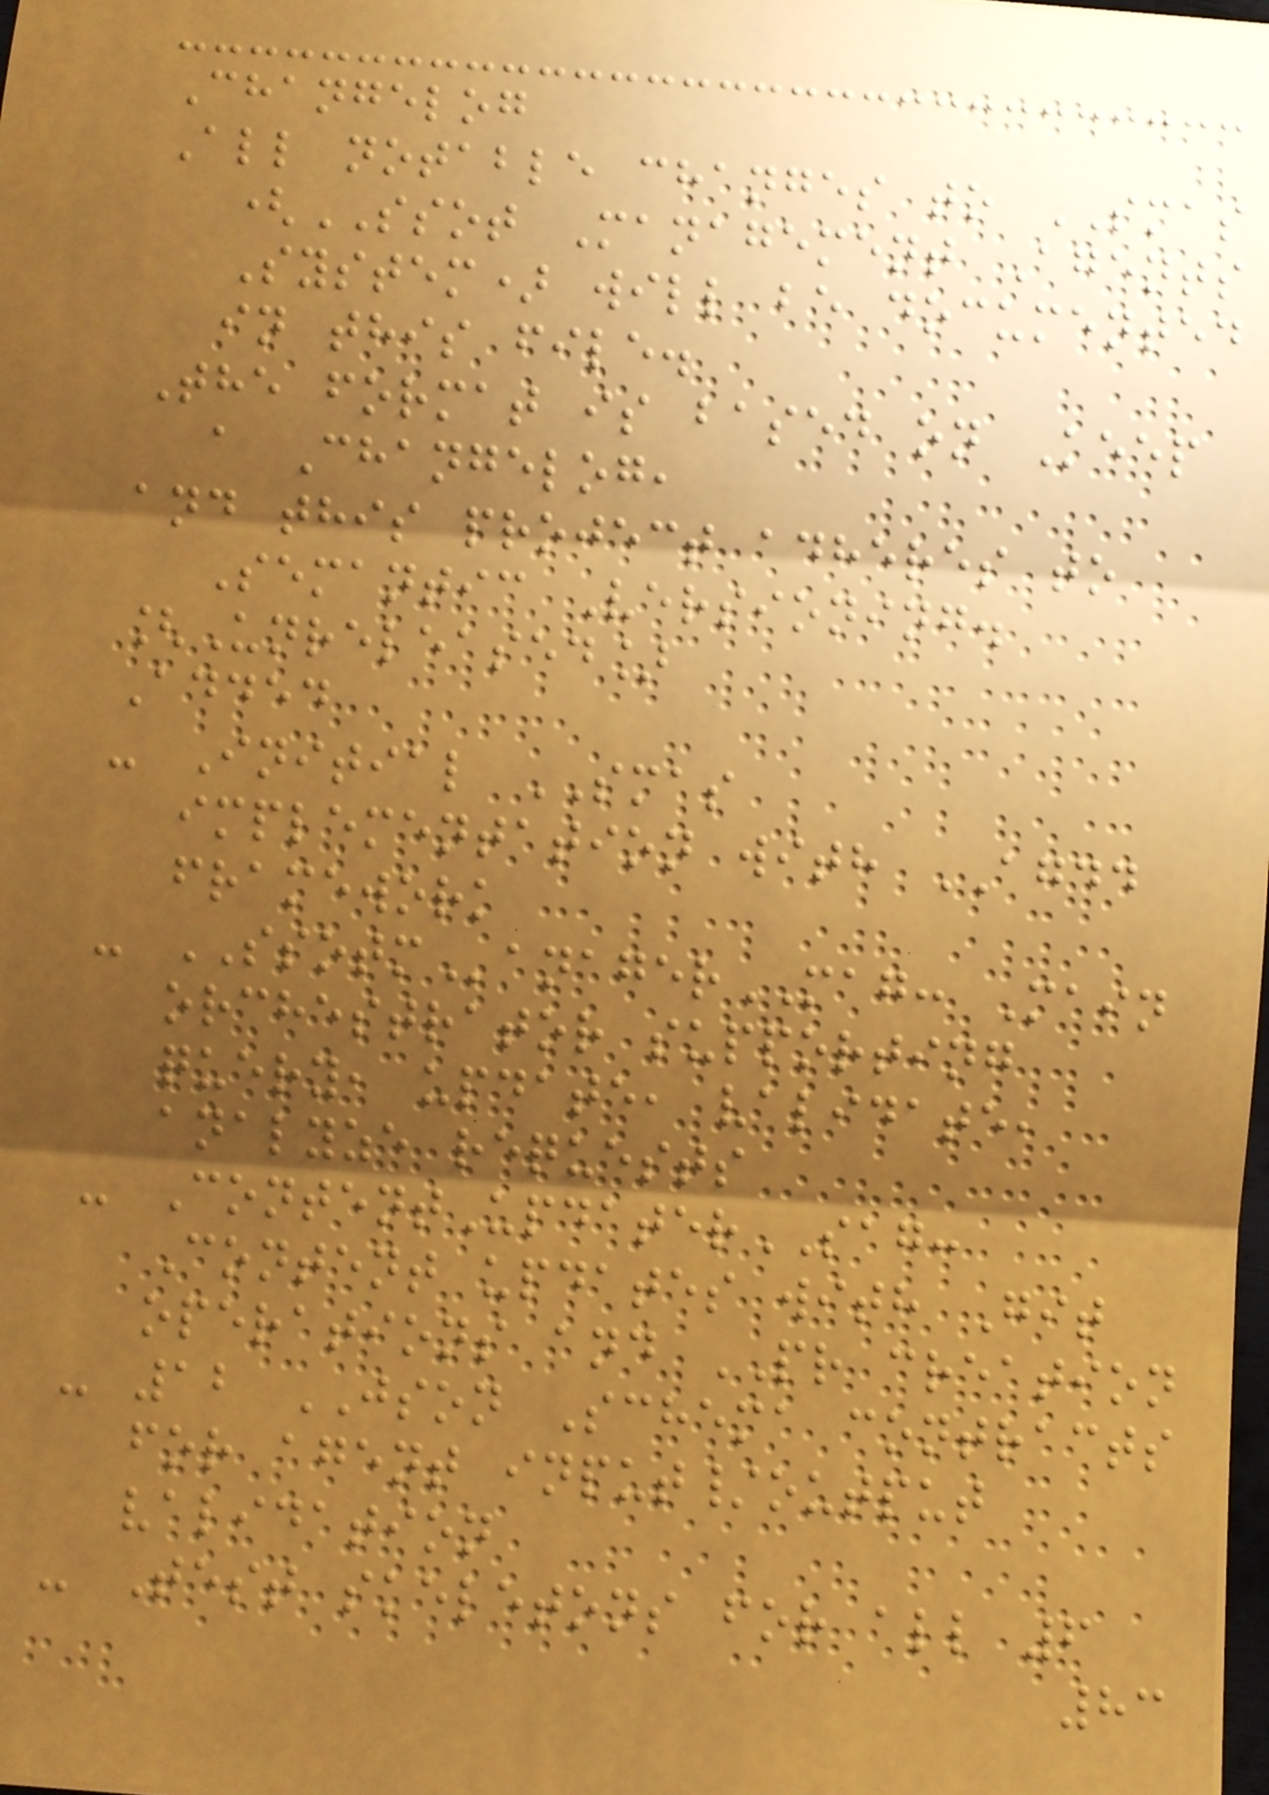Changelog
All notable changes to SMAS
(SSOT Management Agents
System) will be documented
in this file.
The format is based on Keep
a Changelog,
and this project adheres to
Semantic Versioning.
[Unreleased]
Added
- Initial SMAS
implementation with AGDD
framework
- SSOTManagerMAG: Main
orchestrator supporting
query, update, validate,
analyze requests
- ContentUpdaterSAG:
Content updates with Git
operations and PR creation
- 12 JSON Schema contracts
for agent input/output
validation
- Test skeletons for all 6
83
